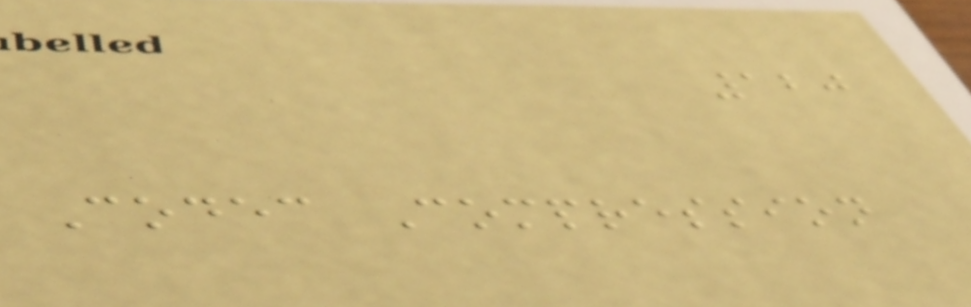120
Codec Compression
